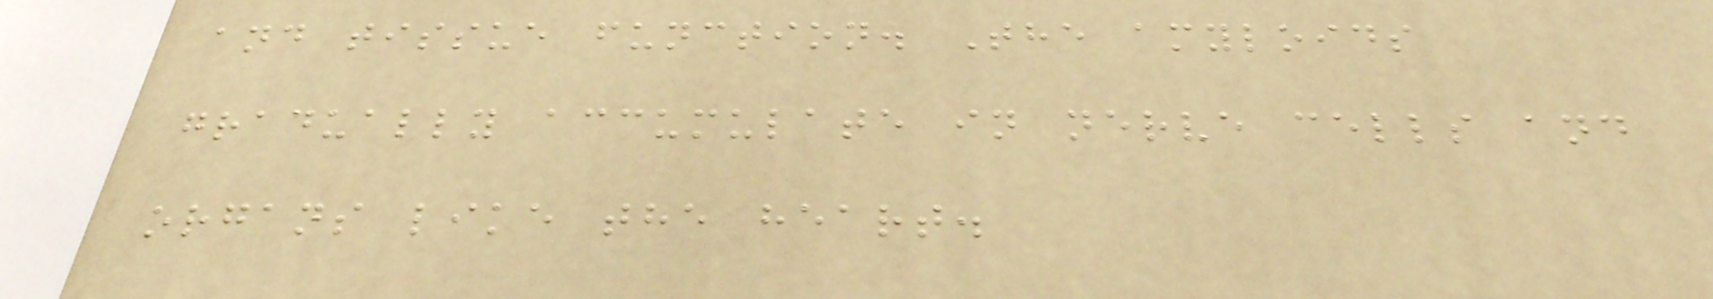and tissue function. The amyloids
gradually accumulate in nerve cells and
organs like the heart.
